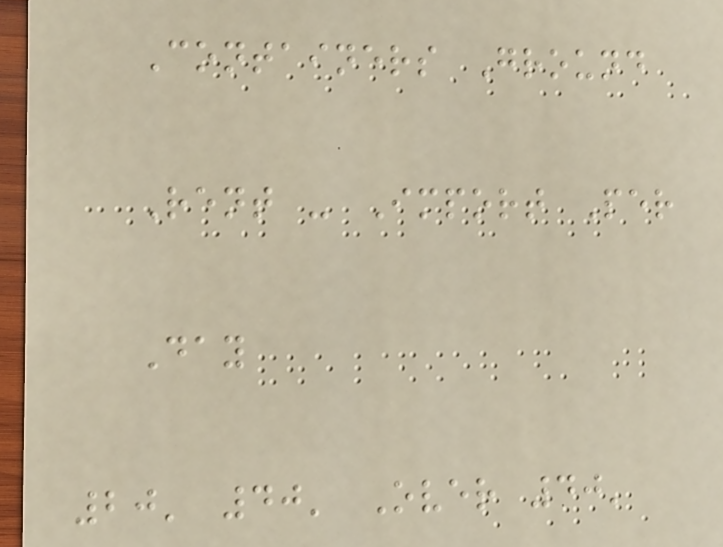Containers Ground
Rent - Import Per
Day
20' 40' Over 40'
